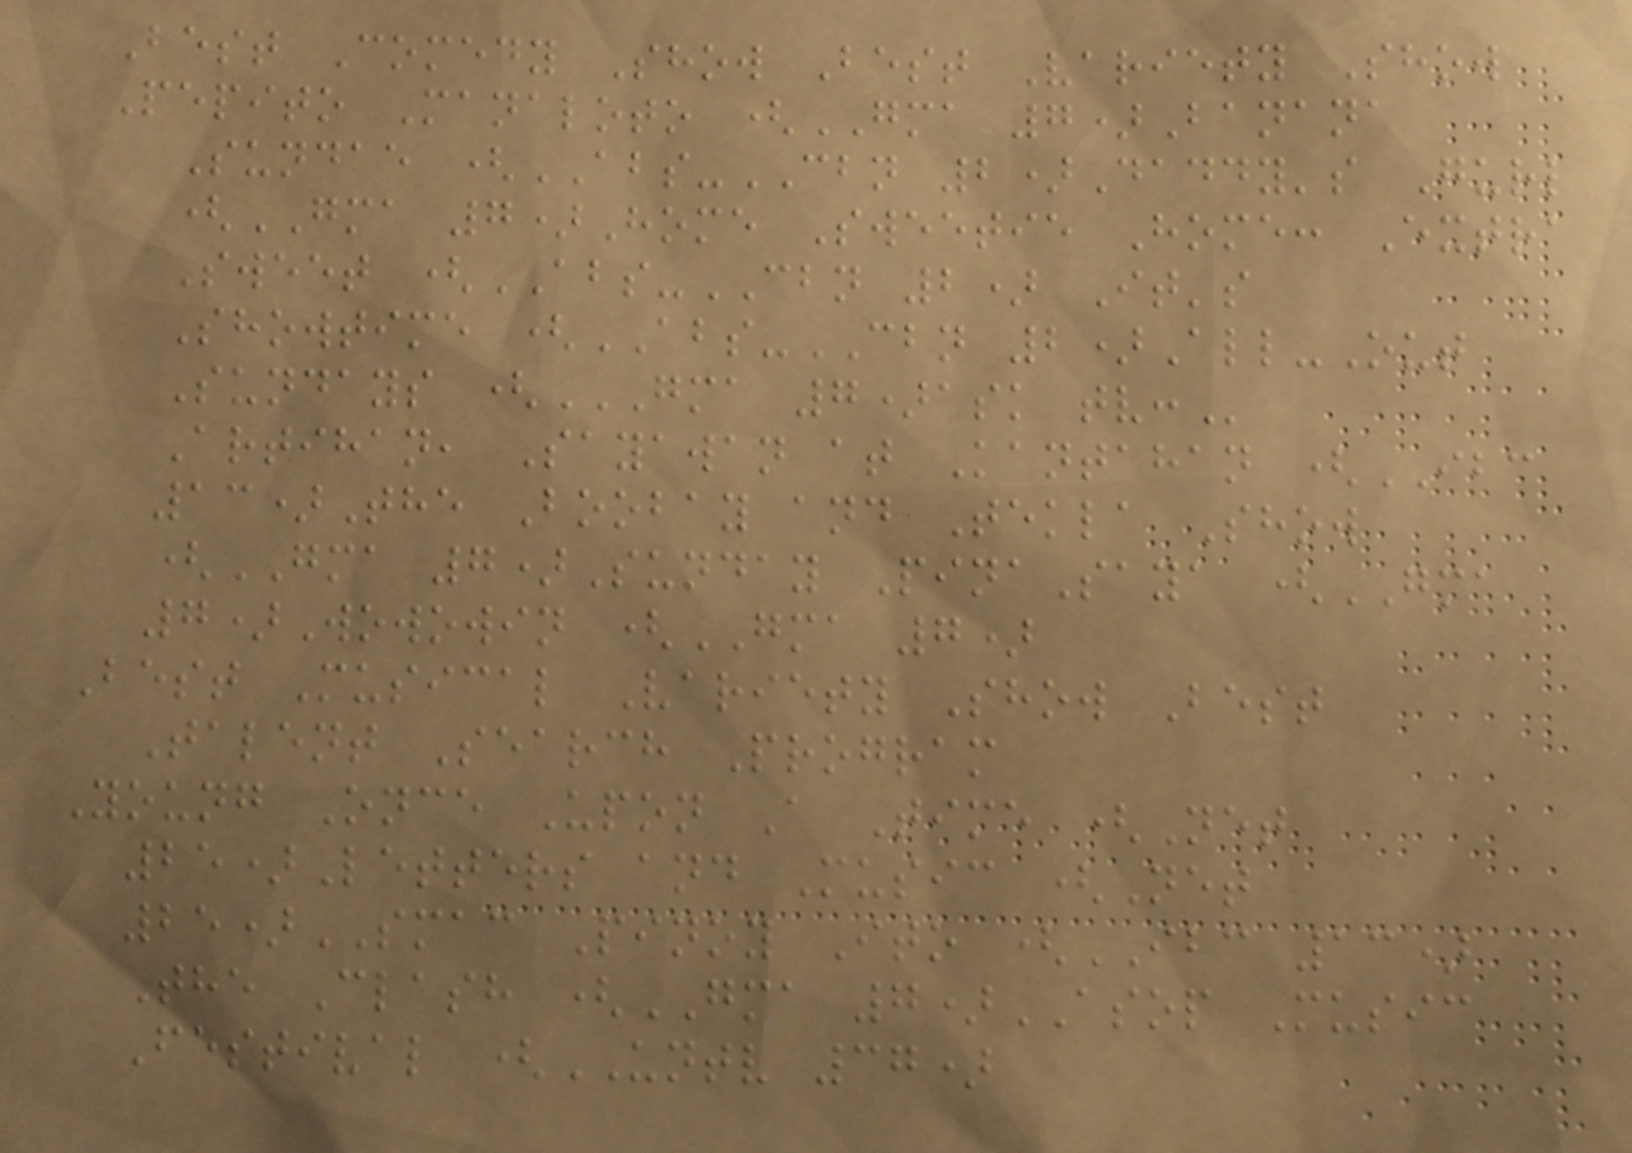Best Comedy Show Best Variety Show
Pepito Manaloto (GMA 7)Banana
Sundae (ABS-CBN 2)Daddy's Gurl
(GMA 7)Home Sweetie Home: Extra
Sweet (ABS-CBN 2) It's
Showtime (ABS-CBN 2)All-Out
Sundays (GMA 7)ASK TV:
Artihan, Sayawan at Kantahan (IBC
13)The Boobay and Tekla Show
(GMA 7)Sunday PinaSaya (GMA
7)Wowowin (GMA 7)
Best Musical Variety Show Best
Talent Search Program
Young Once Upon A Time (Net
25)Letters and Music (Net
25)SMAC Pinoy Ito (IBC 13)
The Clash (GMA 7)ASOP Music
Festival (UNTV 37)
